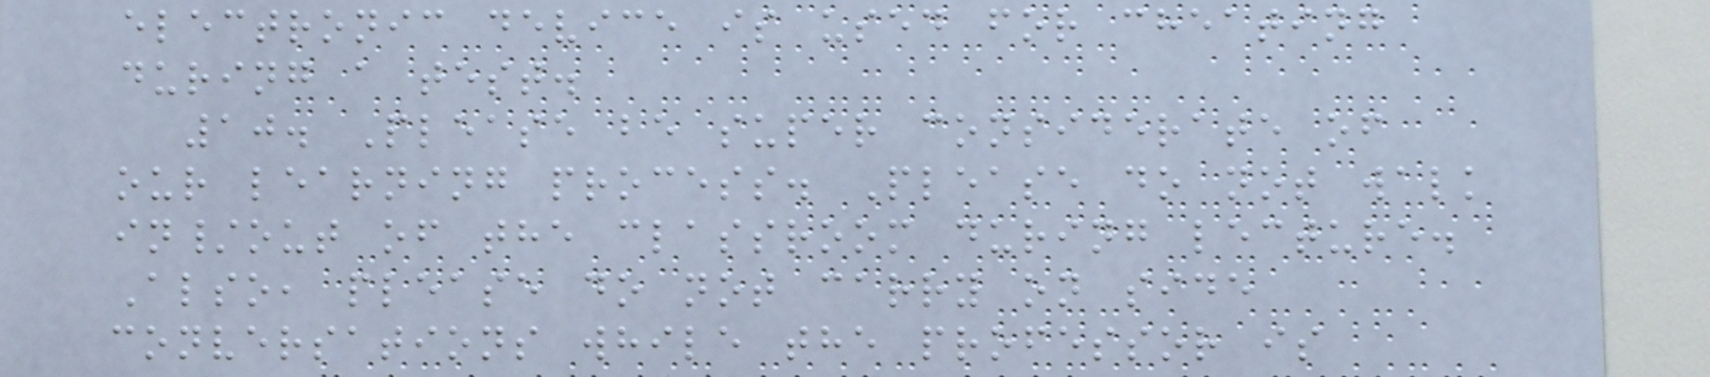electronic device is used for cheating
during a test.
10. Please be super considerate of
our learning process. Please do not walk
in/out of the classroom during lecture.
Also, please do not carry on side
conversations while the professor is
